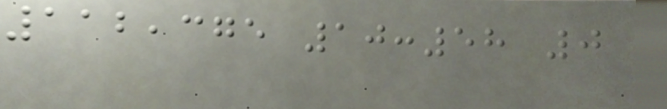112,375 10:58 0
